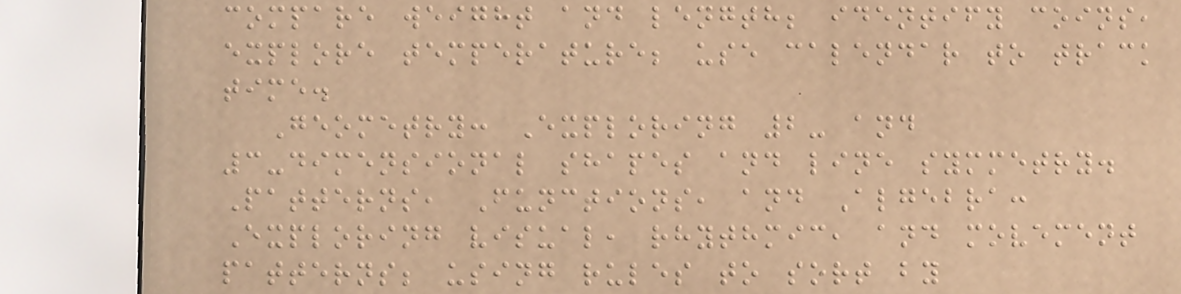compare weight and length; identify coins,
explore temperature; use calendar to track
time.
Geometry: Exploring 2- and
3-dimensional shapes and line symmetry.
Patterns, Functions, and Algebra:
Exploring visual, rhythmic, and movement
patterns; using rules to sort by
